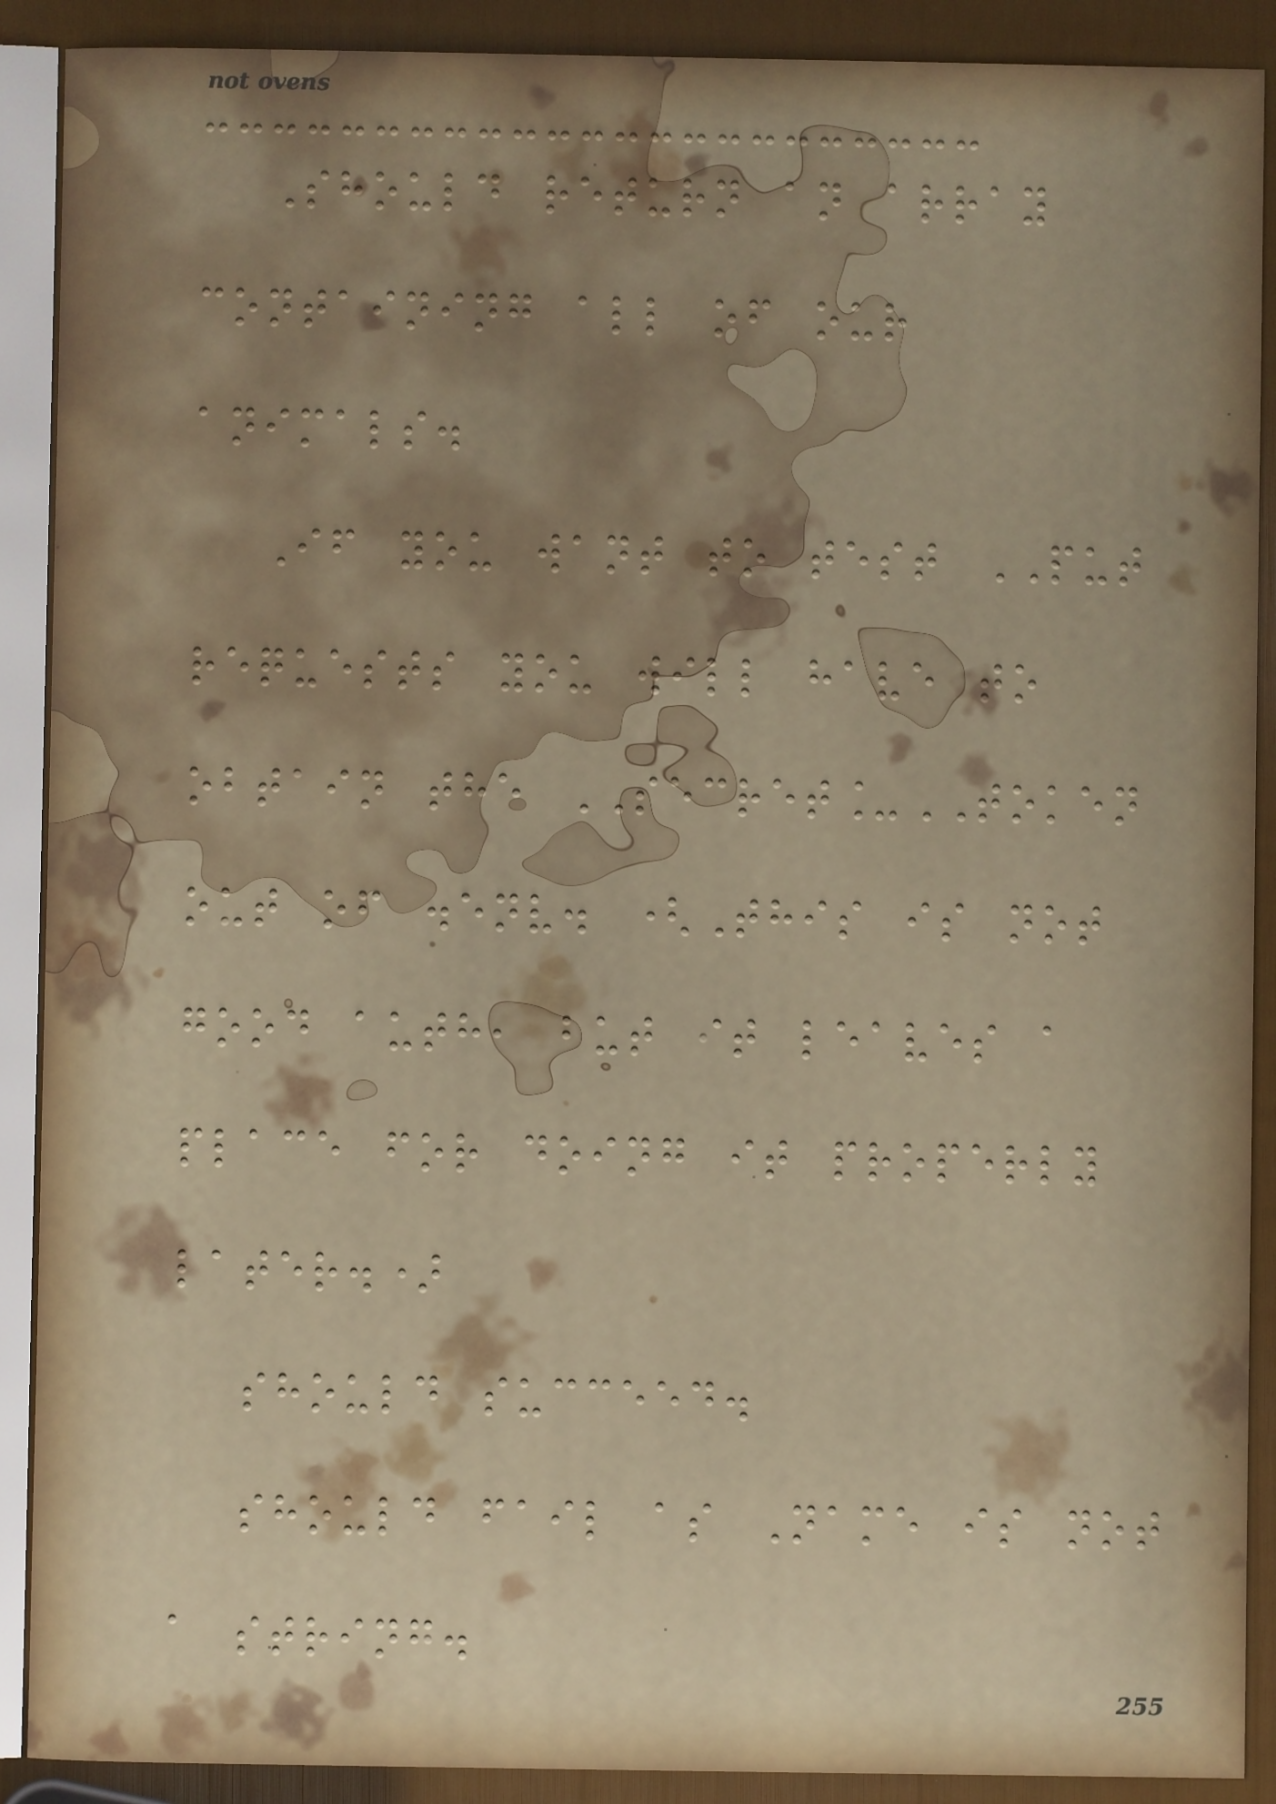Should return an array
containing all of our
animals.
If you want to test PUT
requests you will have to
obtain the SECRET_TOKEN
out of .env. (This is not
good auth, but it leaves a
place for doing it properly
later.)
should succeed.
should fail as Name is not
a string.
